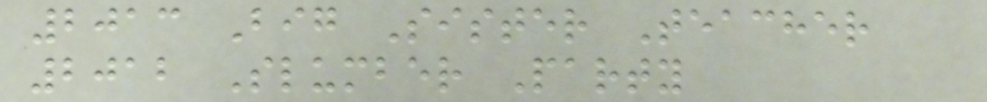2013 Big Sister Teacher
2012 Slumber Party
